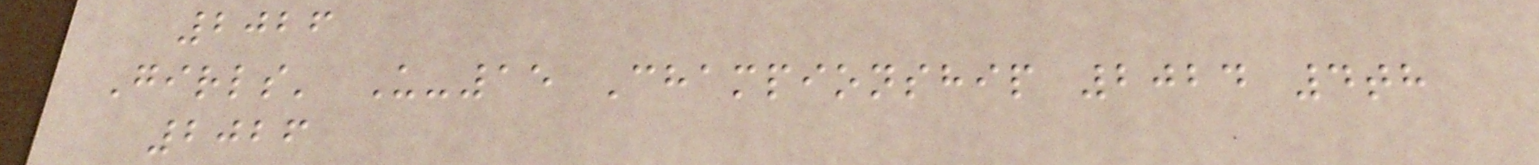2026
Girls' U-15 Championship 2024 4th
2026
